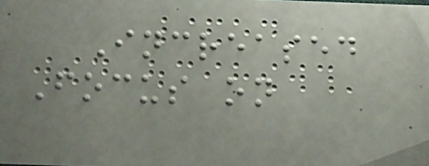Increased
Focus on
